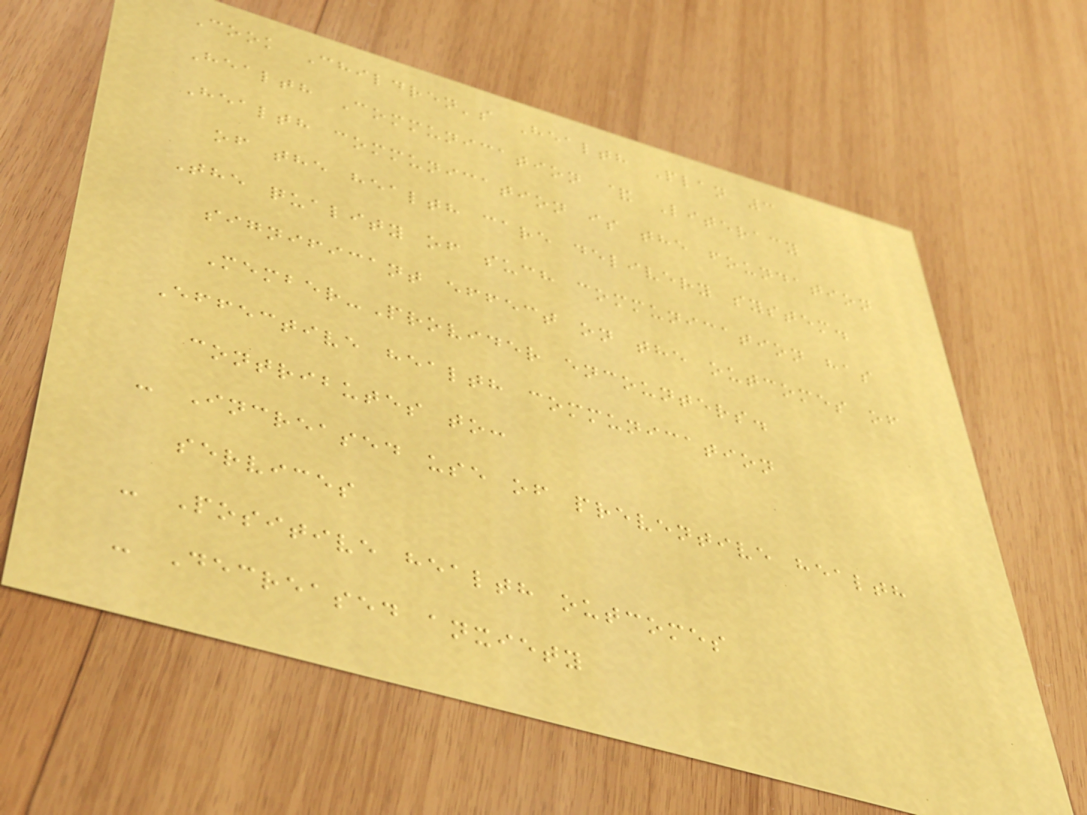Cook Children's Health Plan 3
Health Communication & Literacy
Health communication is the foundation
of the health care delivery system.
The quality of such communication has
significant effect on the outcomes of
Member-Provider encounters.
Effective health communication
contributes to:
- Increased use of preventive health
services
- Positive health outcomes
- Decreased anxiety
